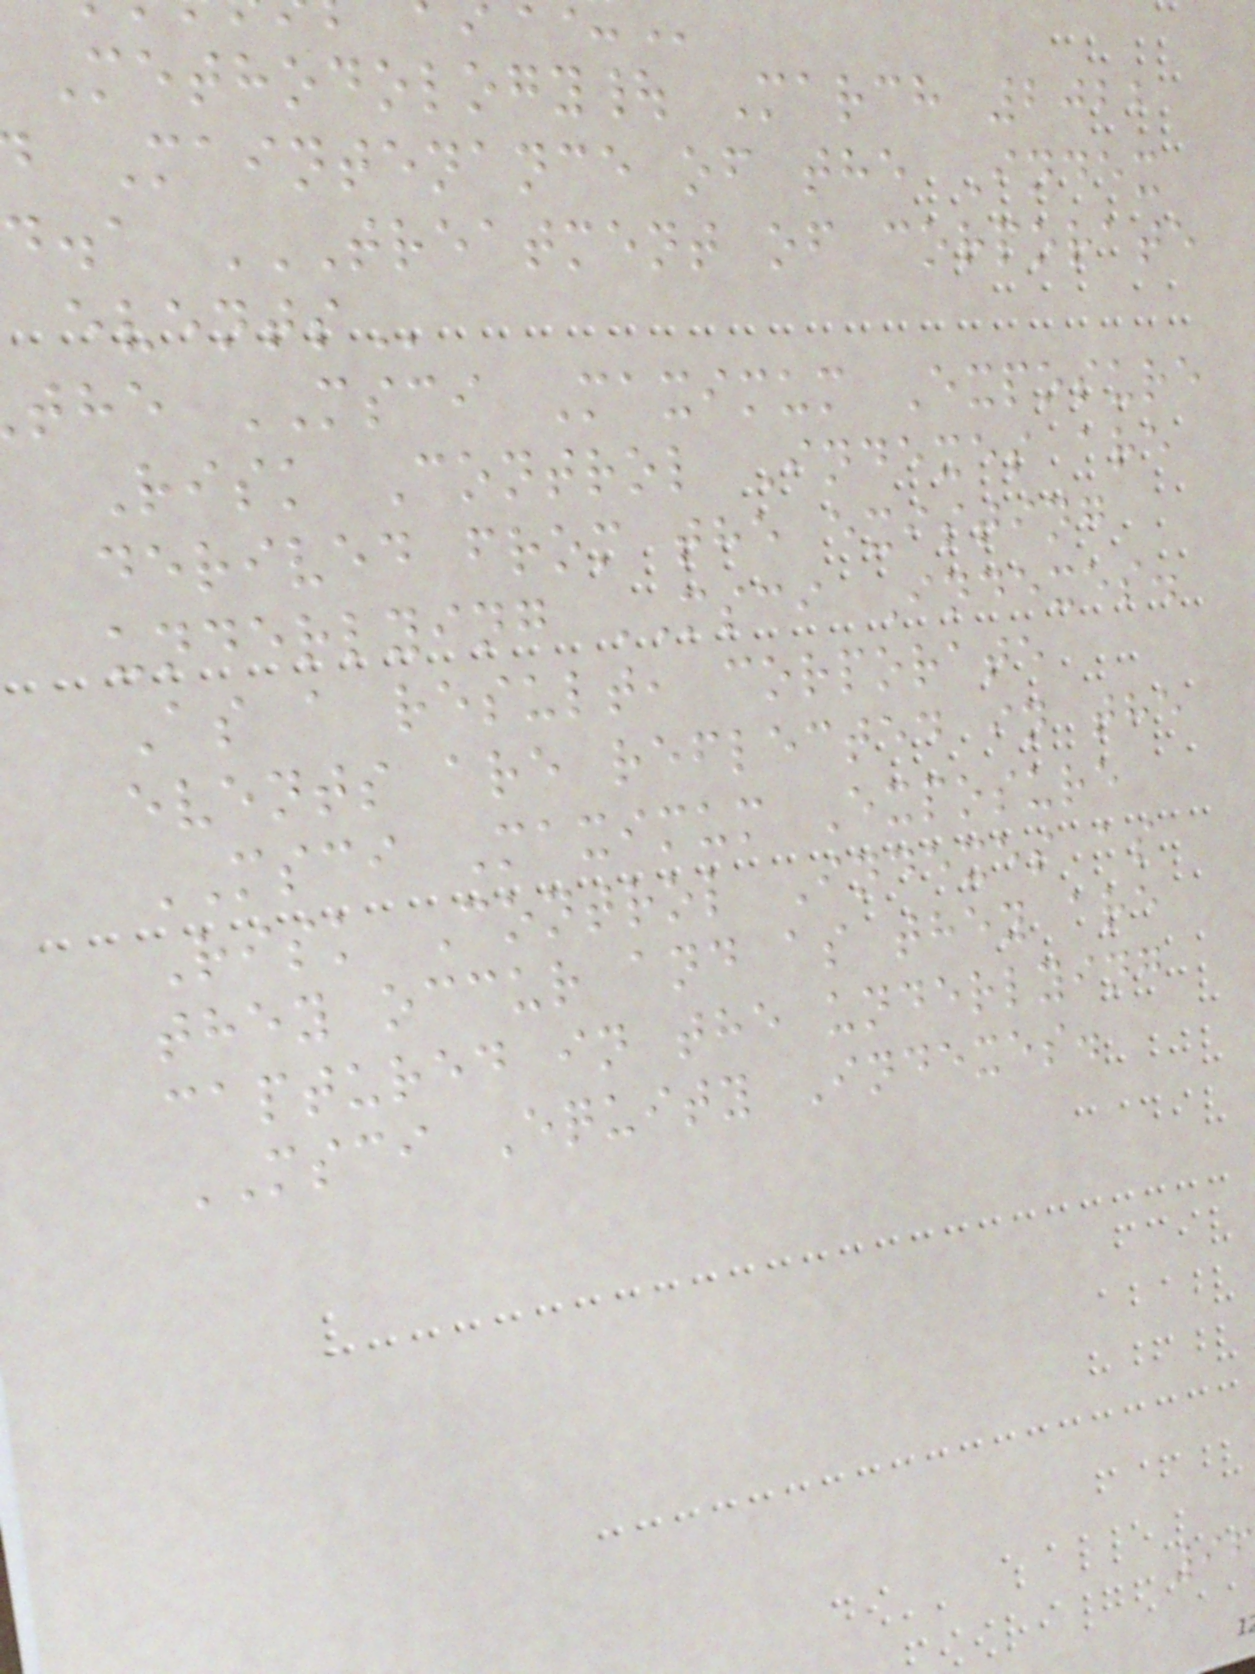Methodology| March 2022
Maintenance of the Index
the MSCI Maximum Exposure
Risk Control Indexes are
derived from the existing
underlying MSCI Indexes.
As a result, corporate
events are reflected in the
MSCI Maximum Exposure
Risk Control Indexes as
they occur and as they are
captured in the underlying
MSCI Equity Indexes.
96
